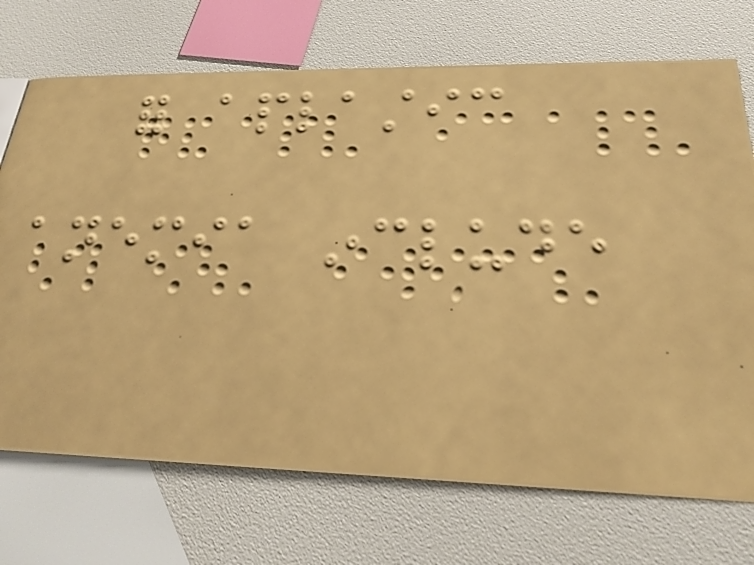for aplastic
anemia include
